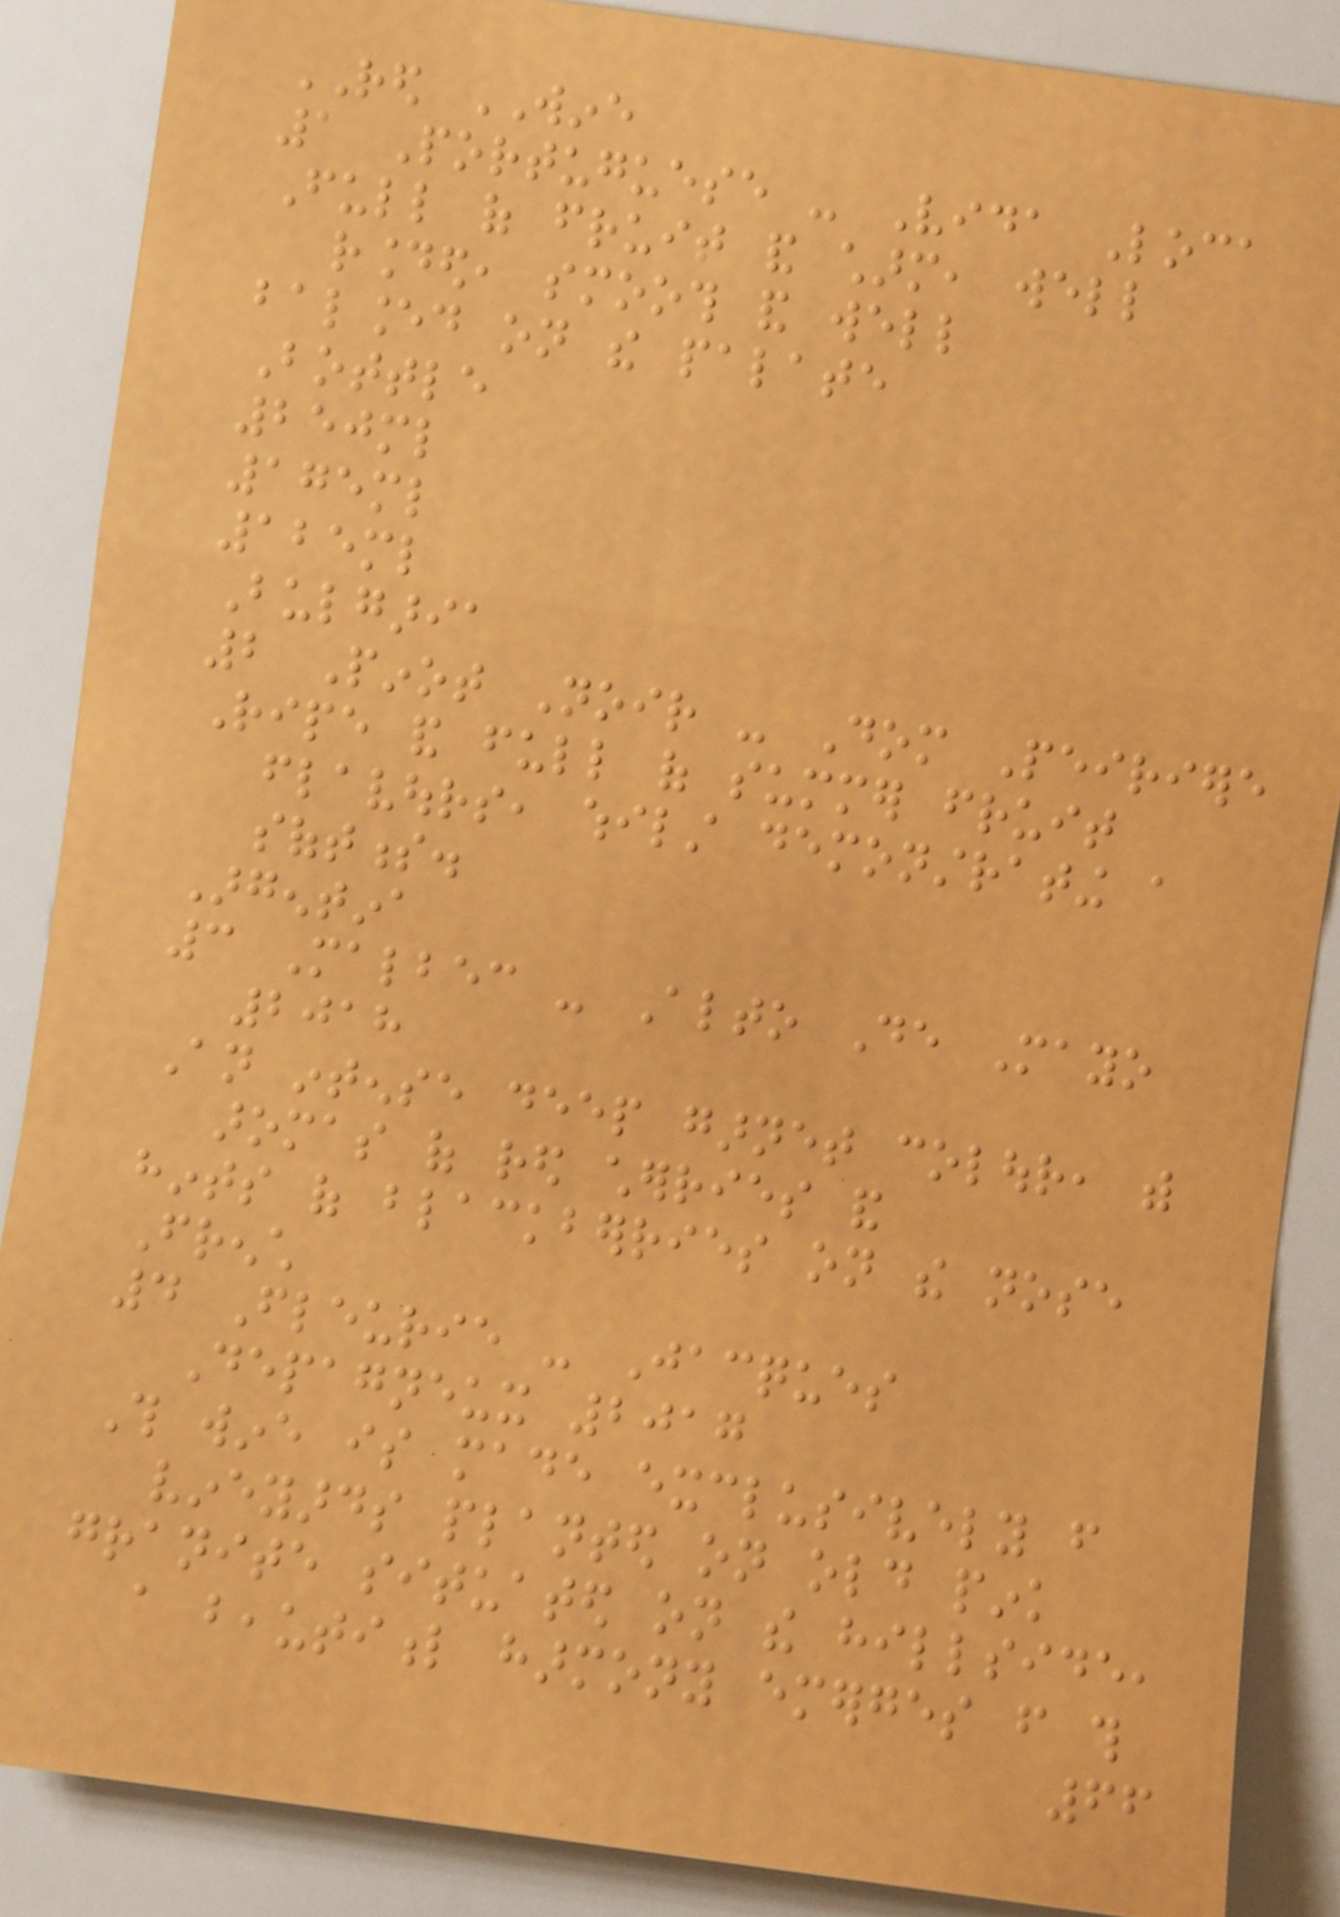RED WINE
1 Portuguese - Vida Loca
Full of fruit and charm, well
rounded, smooth and well
balanced on the palate
Bottle
250ml
175ml
125ml
Bulgaria
2 Pinot Noir - Dom Peiriere
Ripe and full of summer fruit
flavours, whilst demonstrating a
softness.
Argentina
3 Malbec - Alto De Mayo
2018
An intense deep garnet colour, with
aromas of red cherries and
hints of blackberries on the nose
French
4 Fleurie - Jacques
Depagneux 2017
This wine is made exclusively from
vineyards planted on old pink
granite situated on the hillside,
a beautiful harmony emerges from this
66
